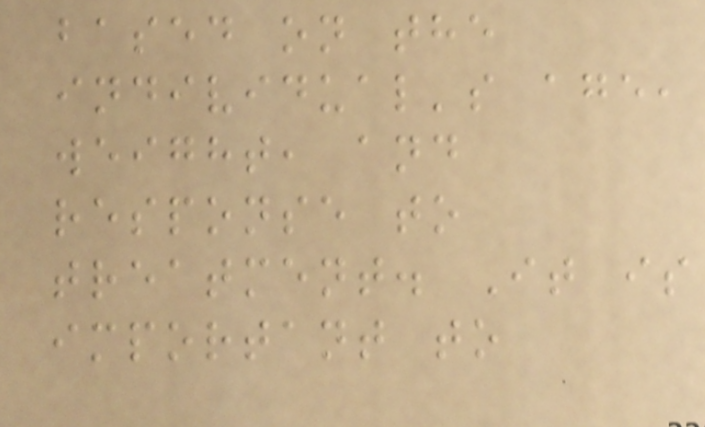based on the
individual's age,
weight, and
response to
treatment. It is
important to
